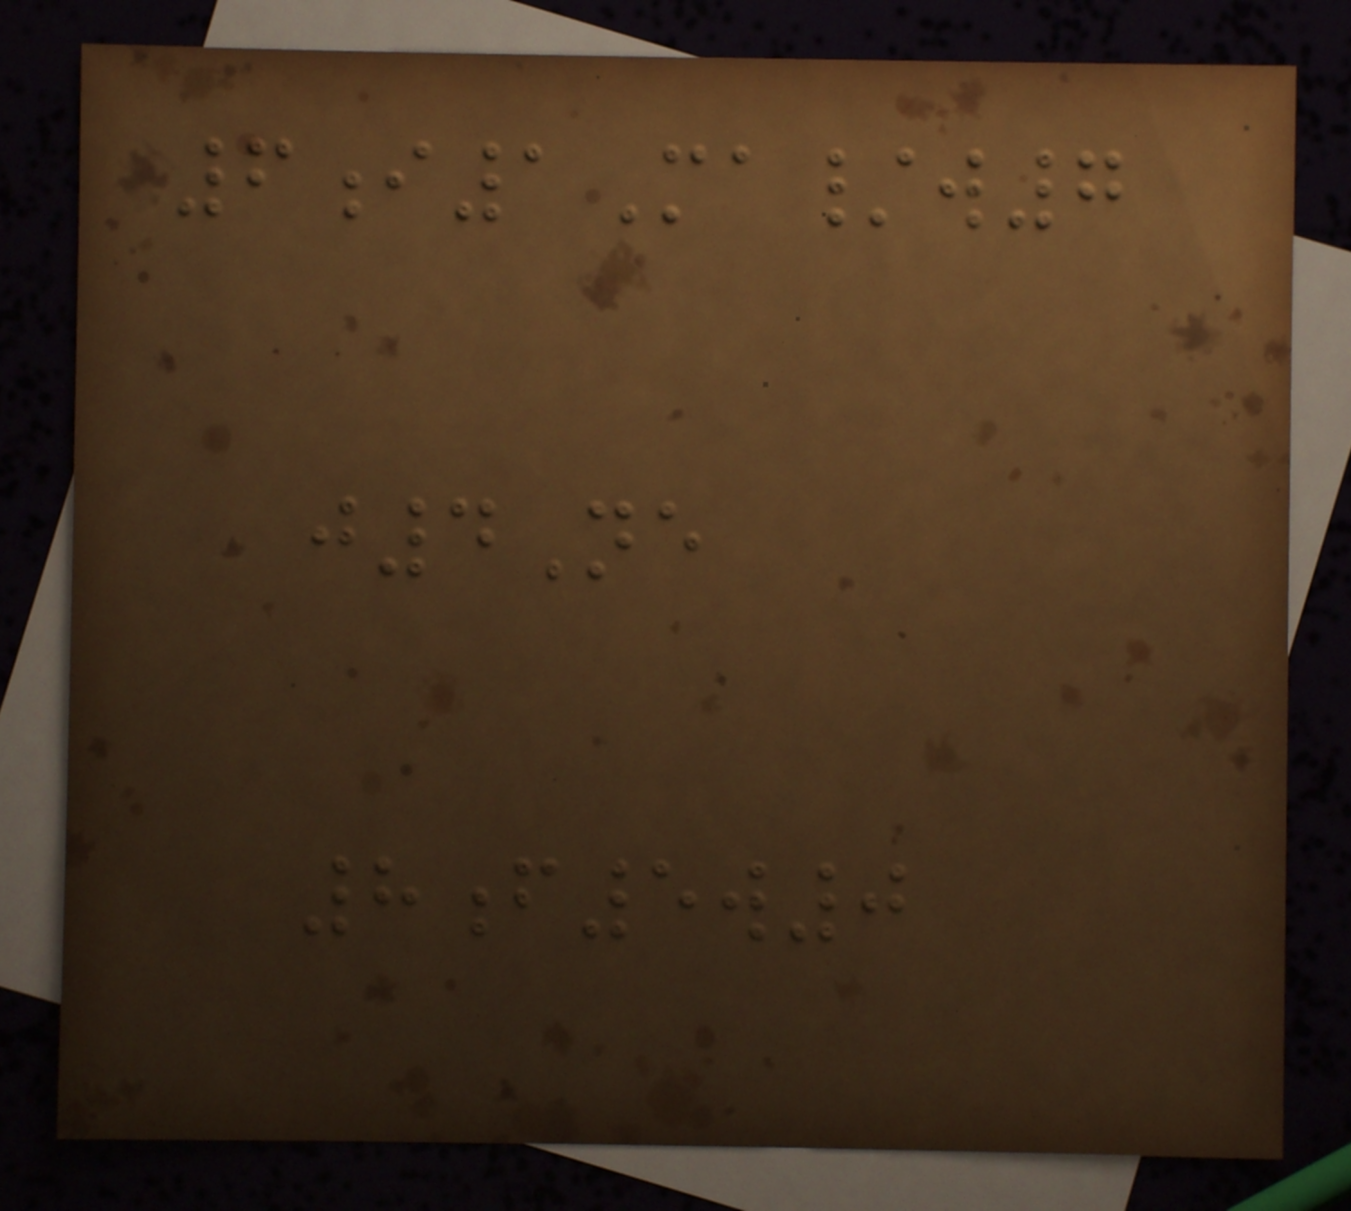6i1Ma/w7
j4Ne
8f5w0
